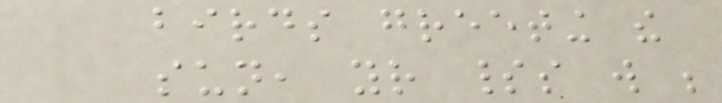birds greeting the
sun, your spirits will be
